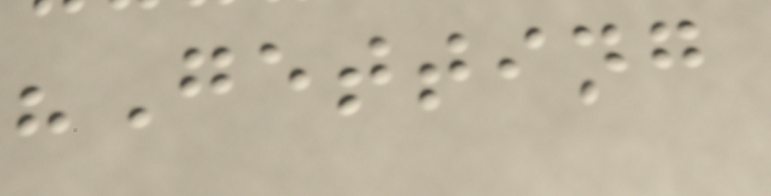"Getting
